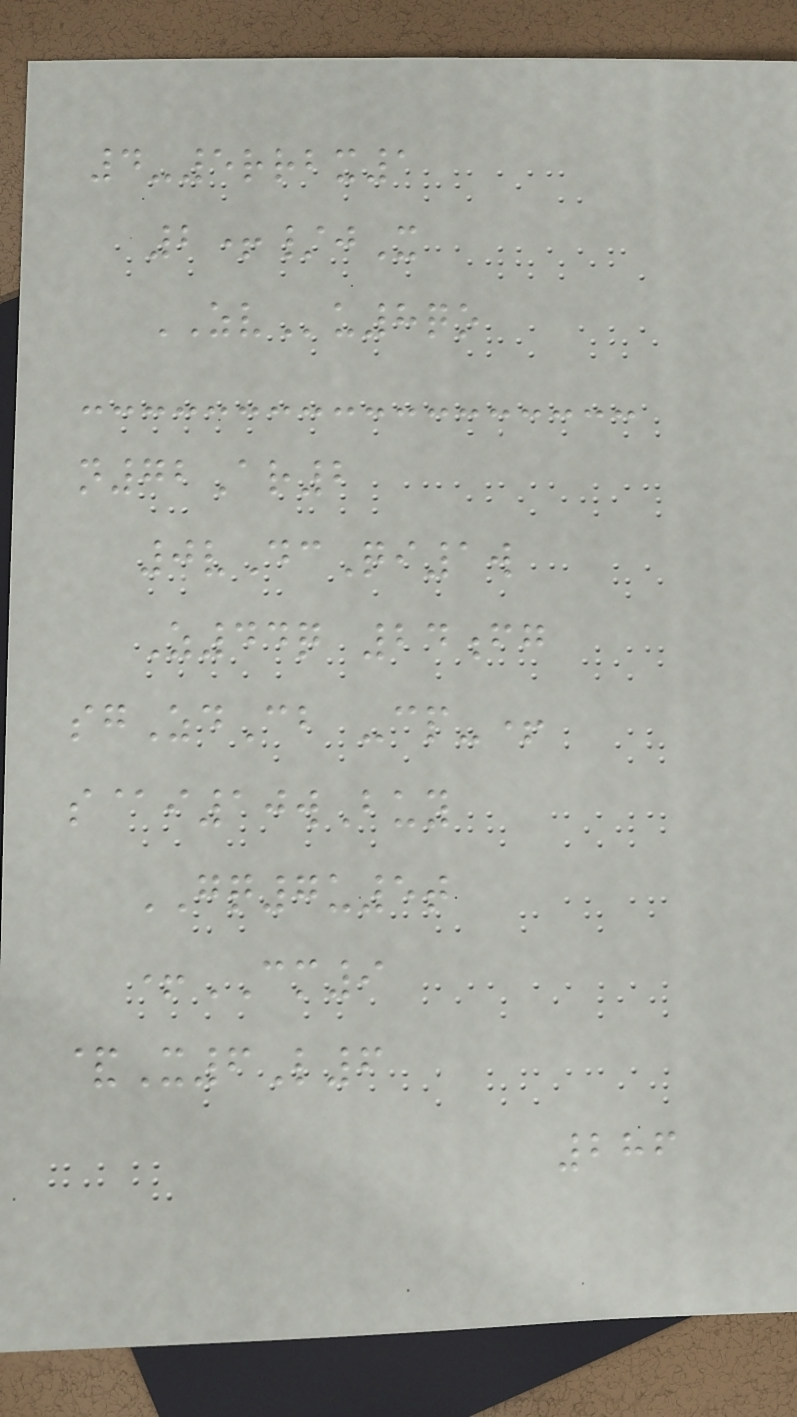4-5rrbx1
2+/jX
ZVu8qo
n72Ar2
0vDcQi1w
Z44q 24fg
sgZdCb -cp-+
s@i10wBuy
GQ7u5t
+CM9
&X6L6
286
